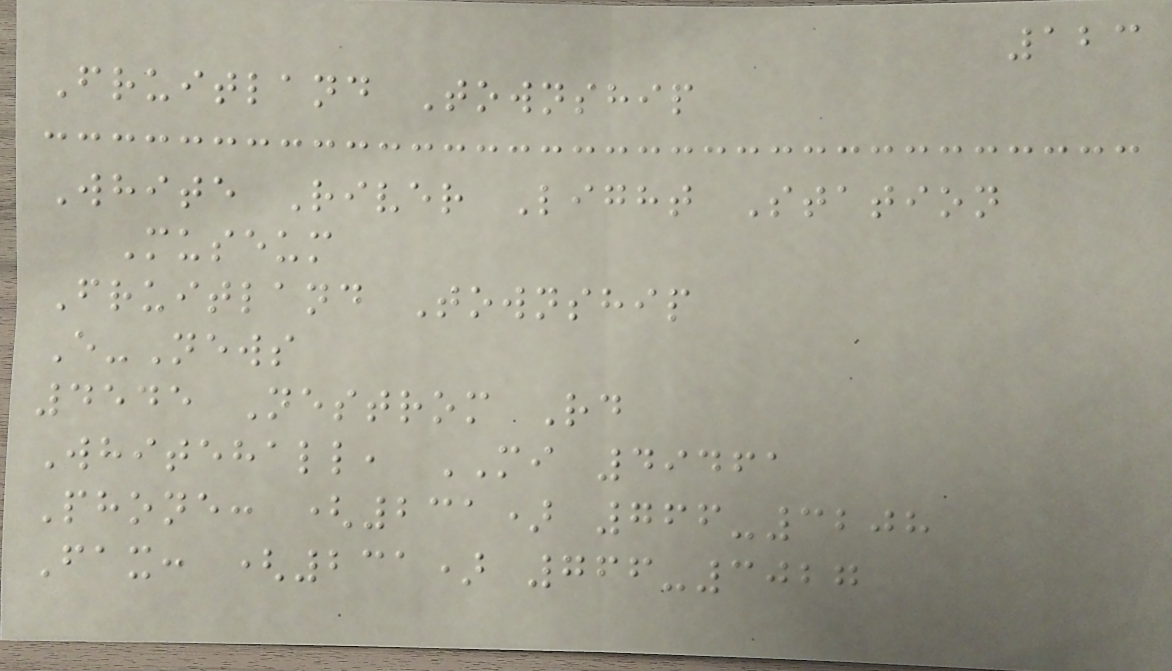123
Fruitland Township
White River Light Station
Museum
Fruitland Township
E-News
4545 Nestrom Rd
Whitehall, MI 49461
Phone: (231) 766-3208
Fax: (231) 766-3027
